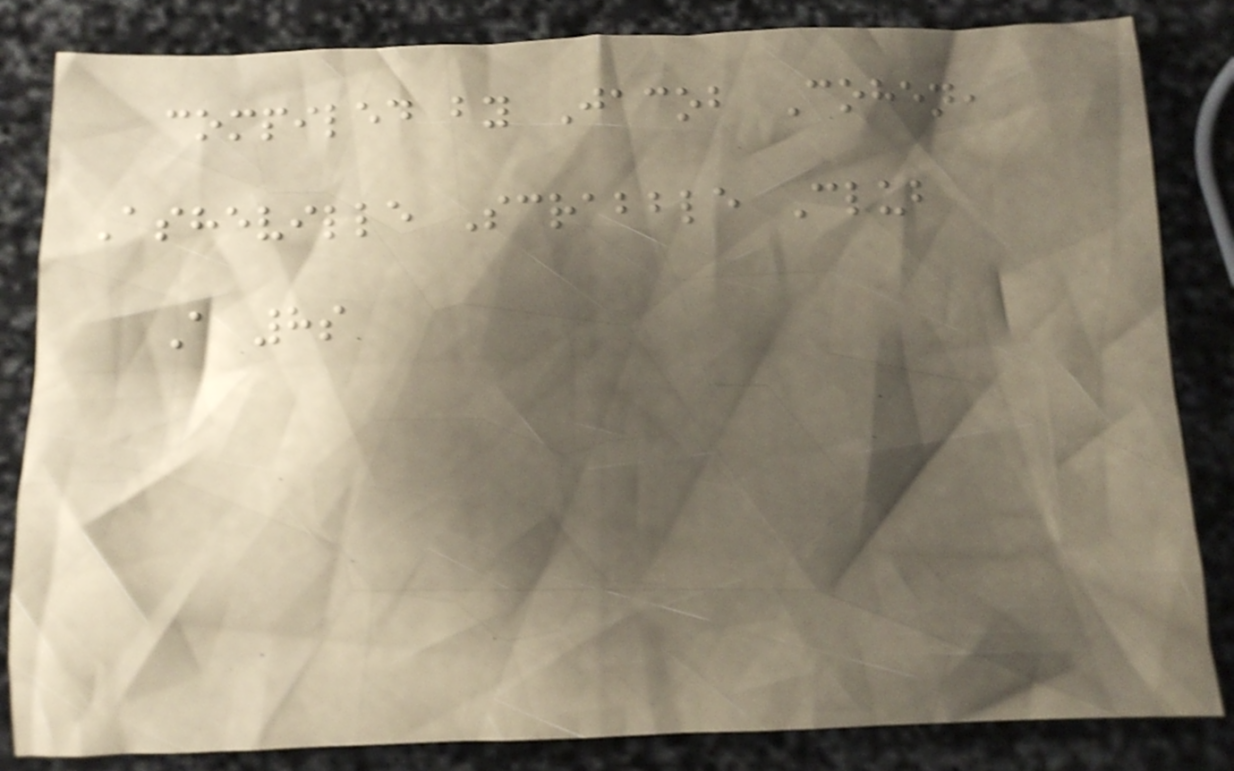compiled by Jacob Cohen,
Asheville Scrabble Club
A 8s
